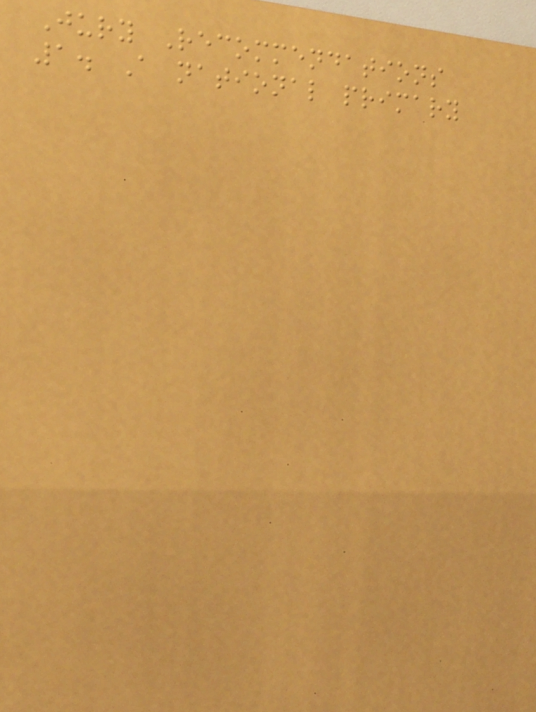Jury Recommendations
1. A national primary
